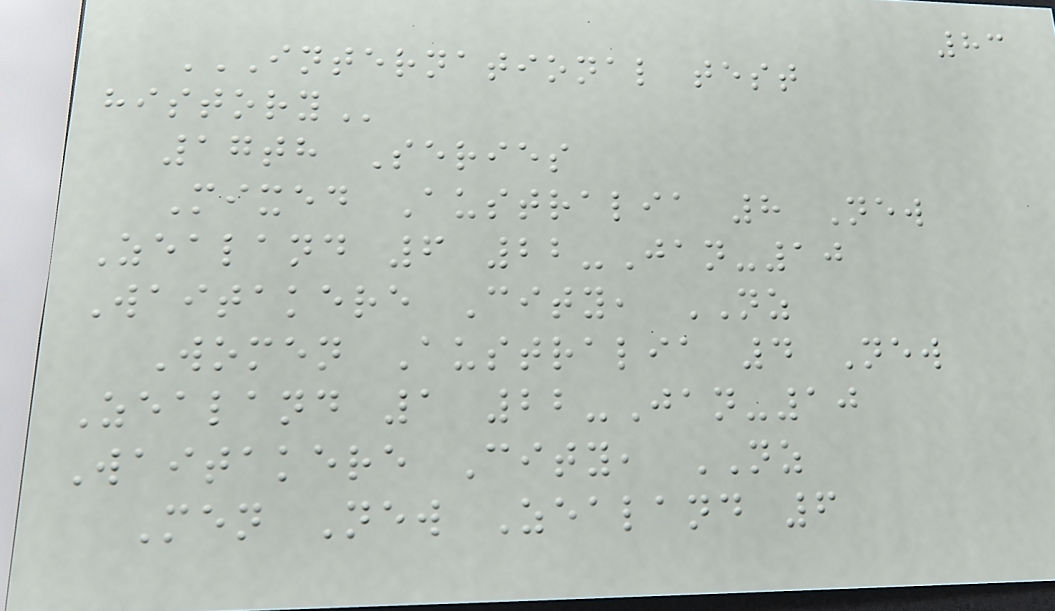83
INTERNATIONAL TEST
HISTORY
17th Series
Mixed Australia 8 New
Zealand 6 22-Jan-10
Waitakere City, NZ
Women Australia 4 New
Zealand 1 22-Jan-10
Waitakere City, NZ
Men New Zealand 6
